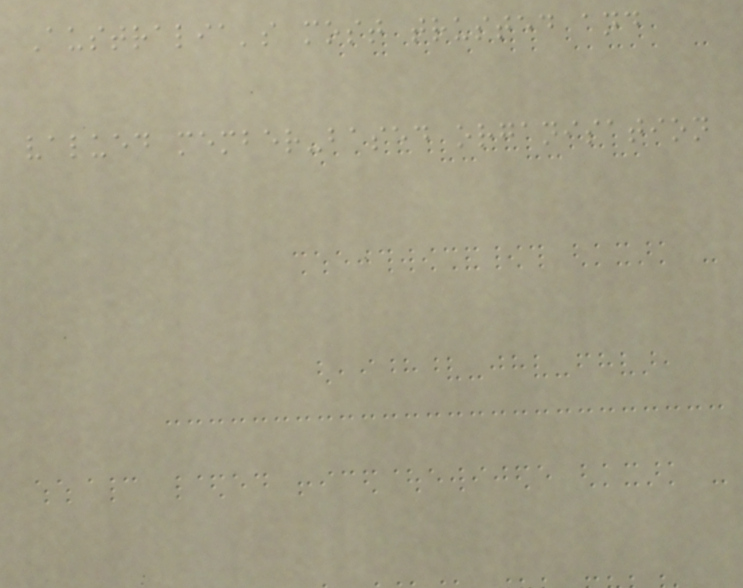Australia's most trusted and
valued member-based organisation
